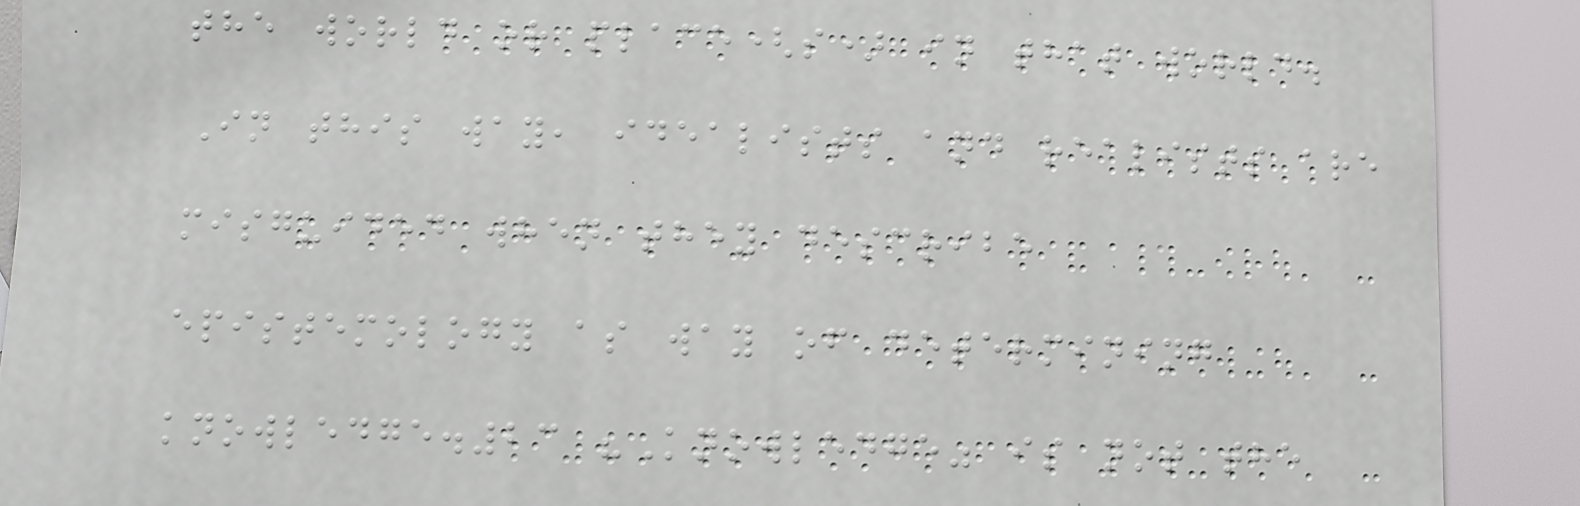the world or place(s) in that world.
In this way, idealists and realists are
misguided when they describe
epistemology as way of determining
knowledge.23 "Knowledge" is not the
